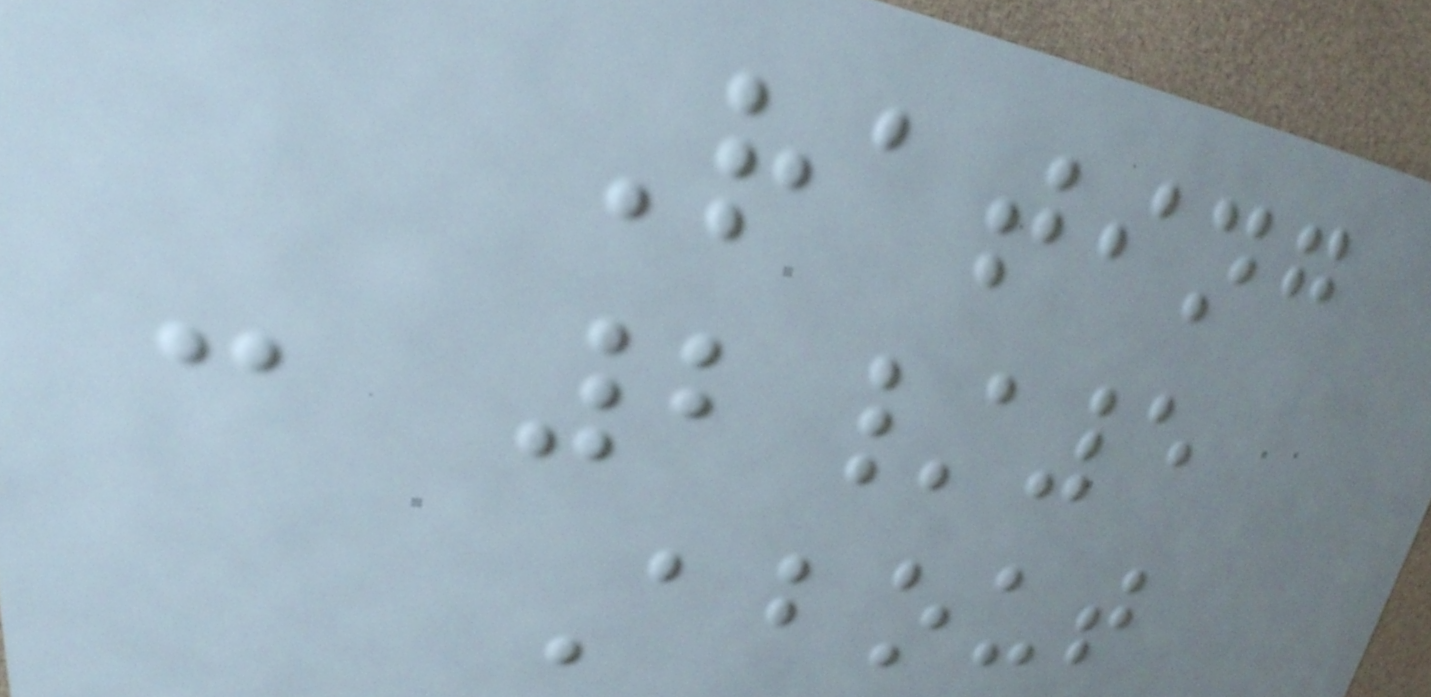Rating
: 2/5
About
